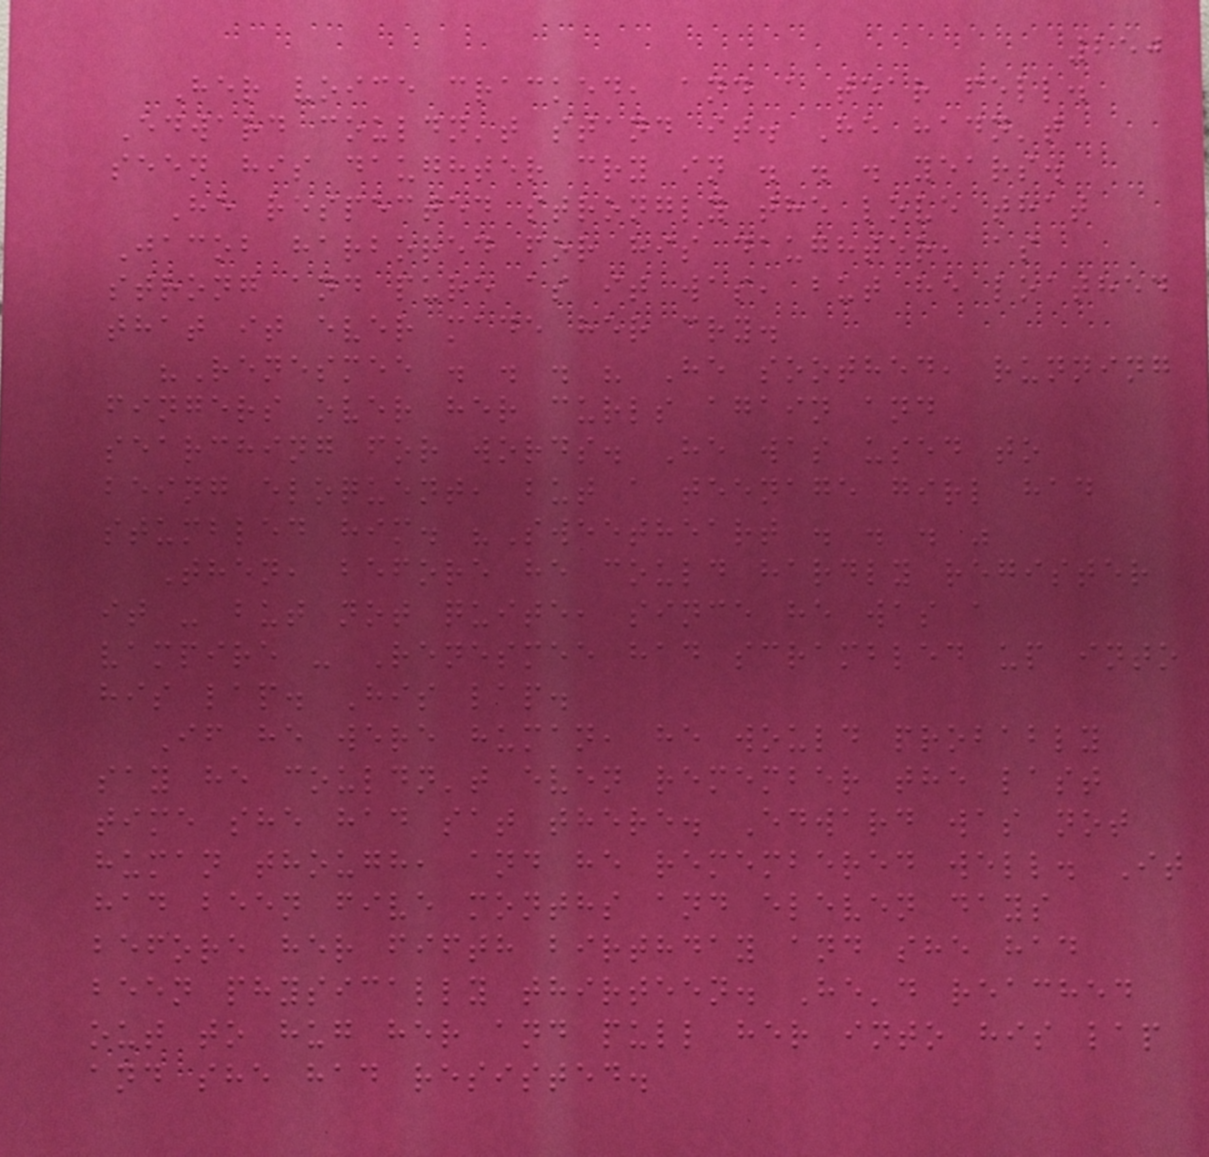250
Her voice cracked, and a tear fell.
Edward couldn't stand it. He hadn't
seen his daughter cry in . . . years.
He respected strongly the love that
Jacob harbored for his daughter, as
strong and pure as it was, but he loathed
that it ever made her cry.
"Renesmee . . . " He soothed, running
fingers over her curls again and
searching for words. He was used to
being eloquent, but a teenage girl had
stumbled him. "Sweetheart . . . "
Then, before he could hardly register
it - but not quite, since he was a
vampire - Renesmee had scrambled up into
his lap. His lap.
If he were human, he would probably
say he couldn't even remember the last
time she had sat there. Edward was not
human though, and he remembered well. It
had been five months and eleven days
before her fifth birthday and she had
been physically thirteen. He'd reached
out to hug her and pull her into his lap
and she had resisted.
